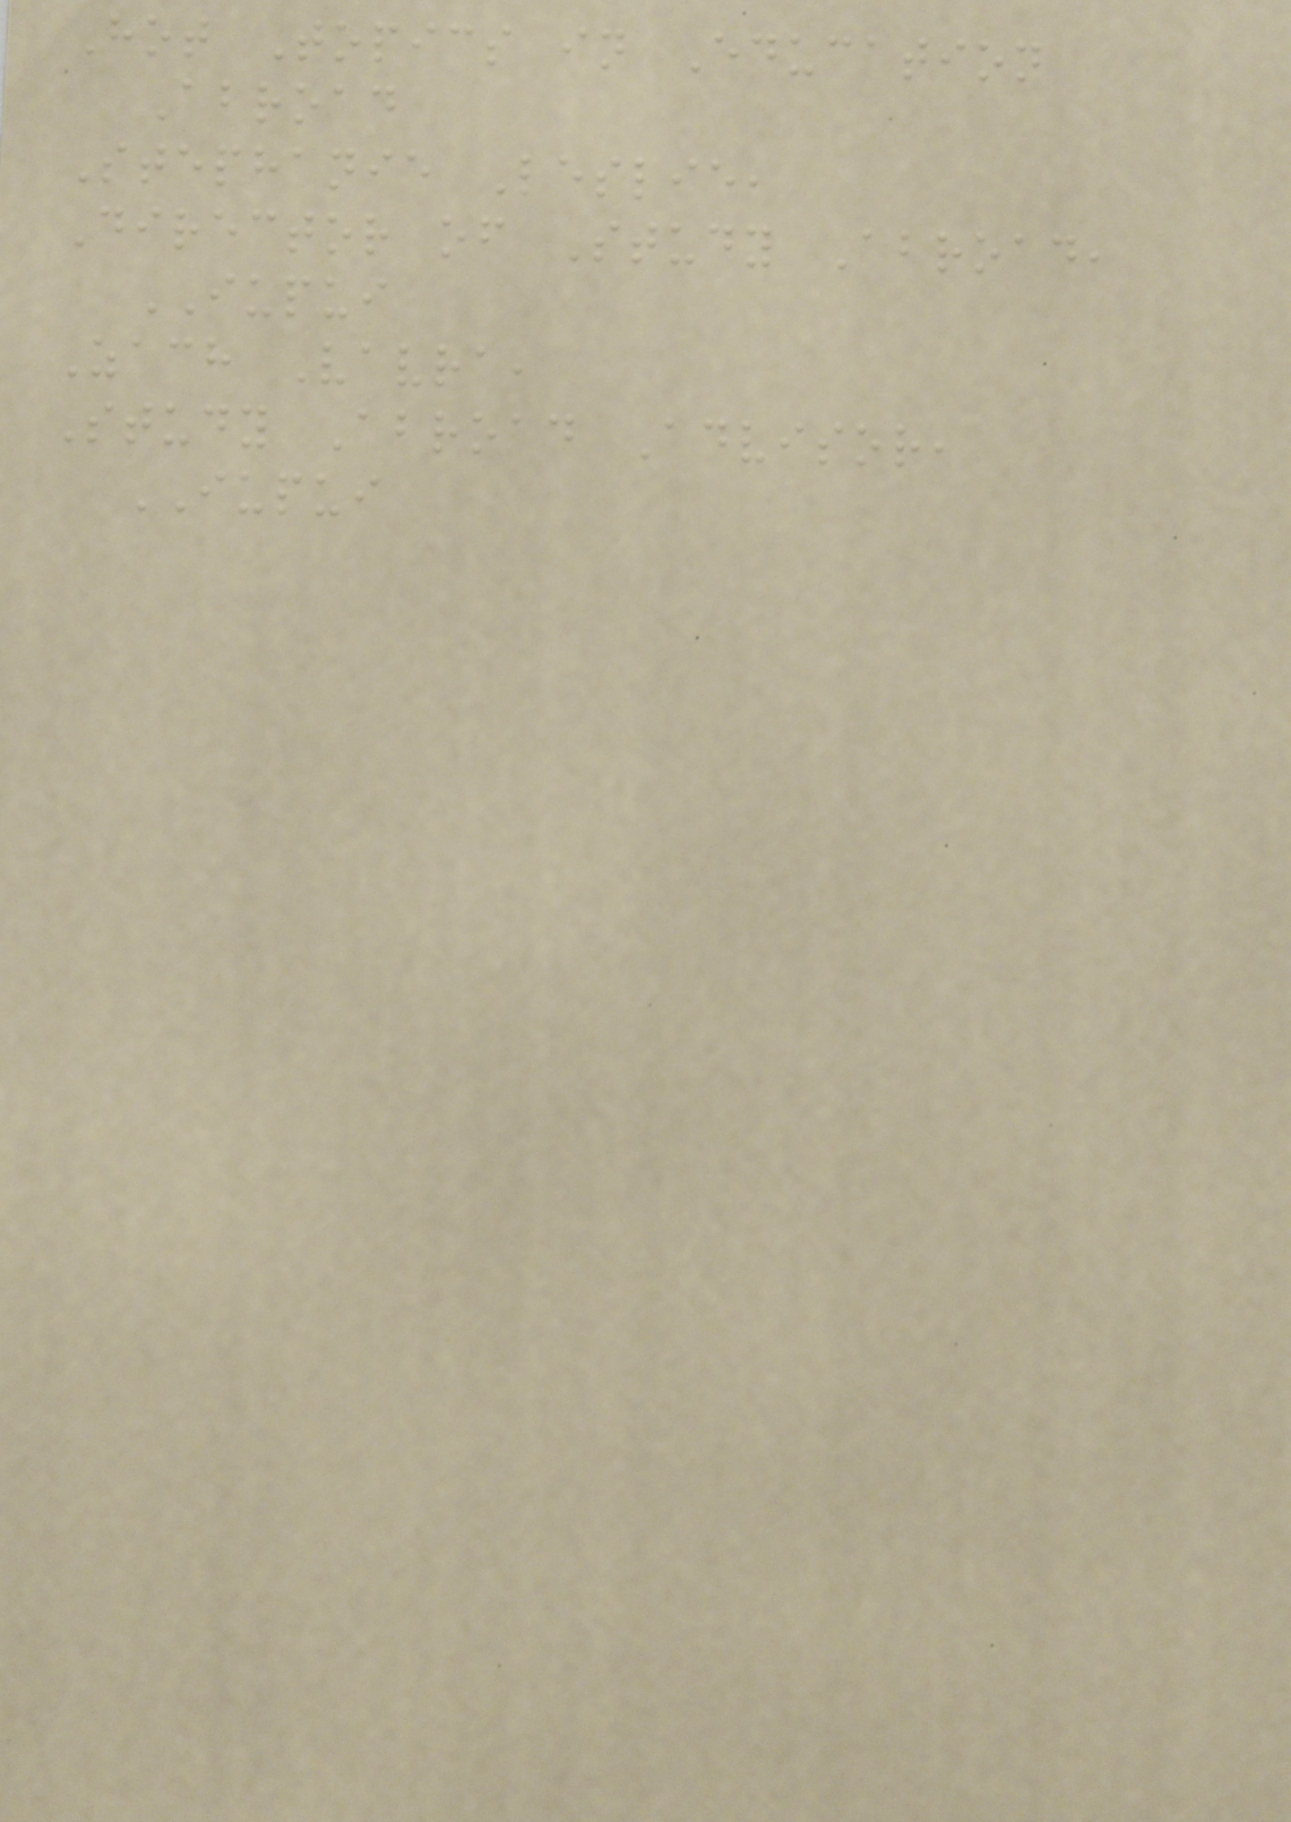Hot Topics in Education
Abroad
Stephanie Leslie,
Director of Study Abroad,
IUPUI
Zach Vavra,
Study Abroad Advisor,
IUPUI
